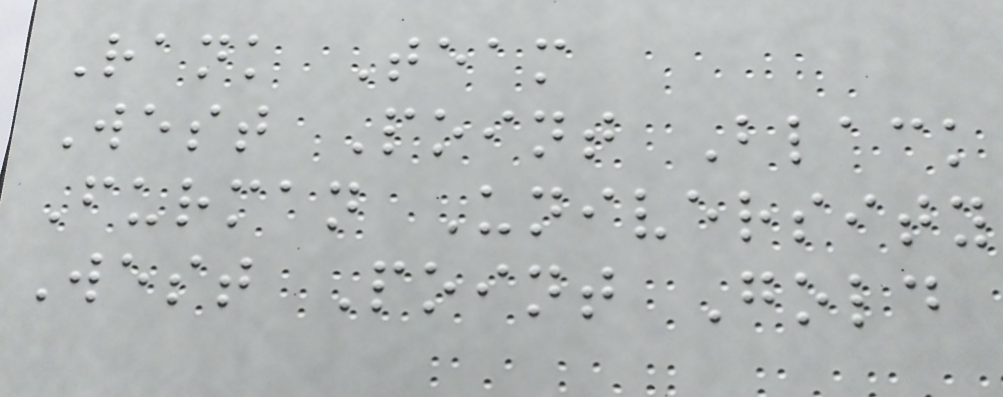Rank Team
West Point Black
Furman University
West Point Gold
